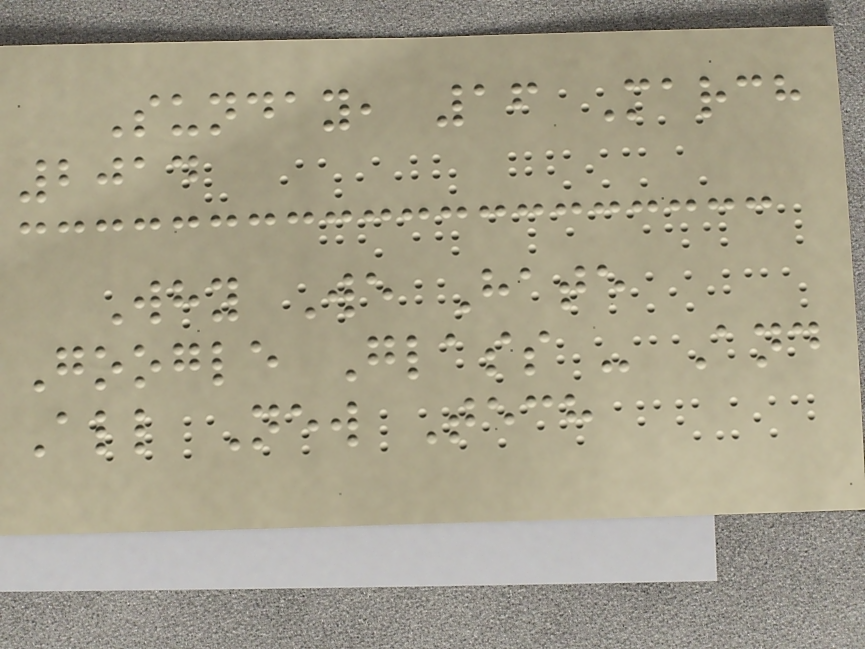Sunday, 16 March
2014
Why We Hate
Google Glass - And
All New Tech
